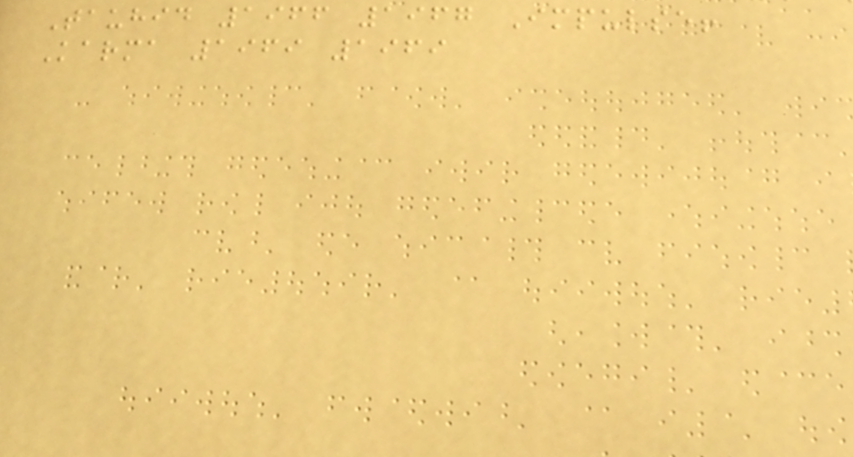Tauhid 1966 1967 Impulse!
Karma 1969 1969
